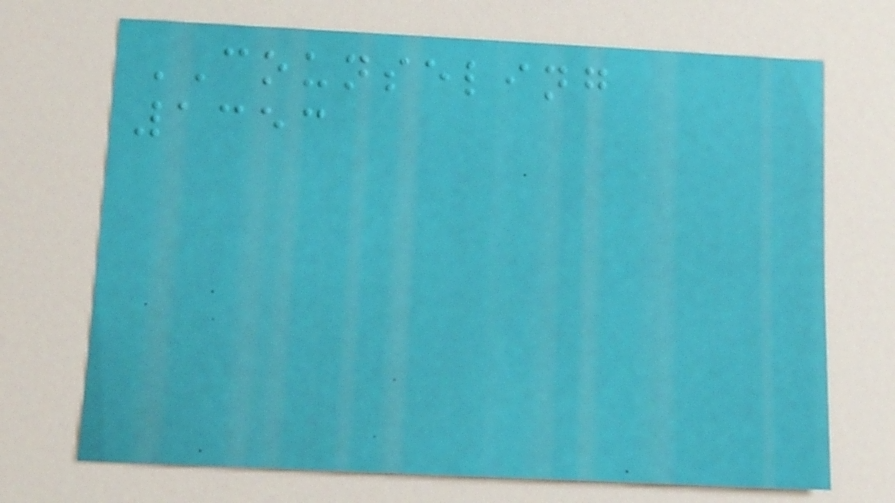COUNSELING
1353
